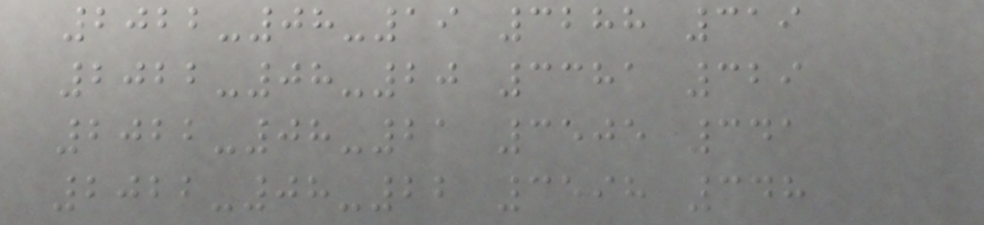2022-08-19 3288 319
2022-08-20 3381 329
2022-08-21 3505 341
2022-08-22 3598 348
